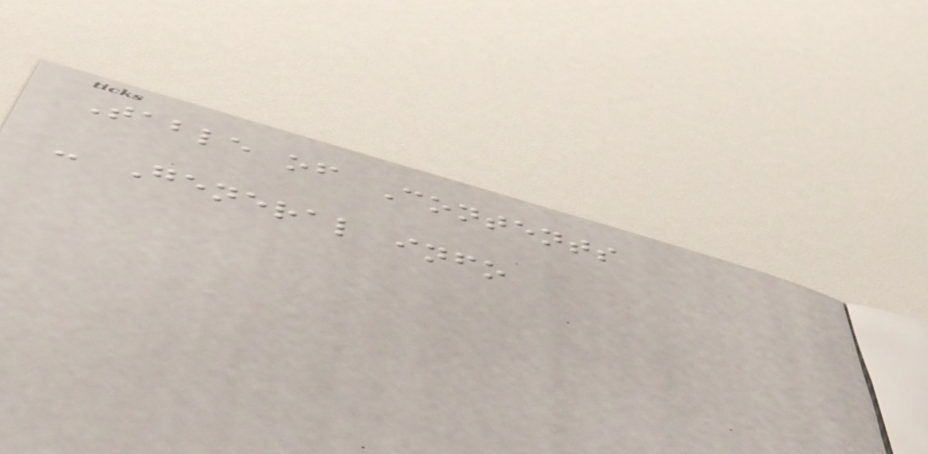Table of Contents
- General info
